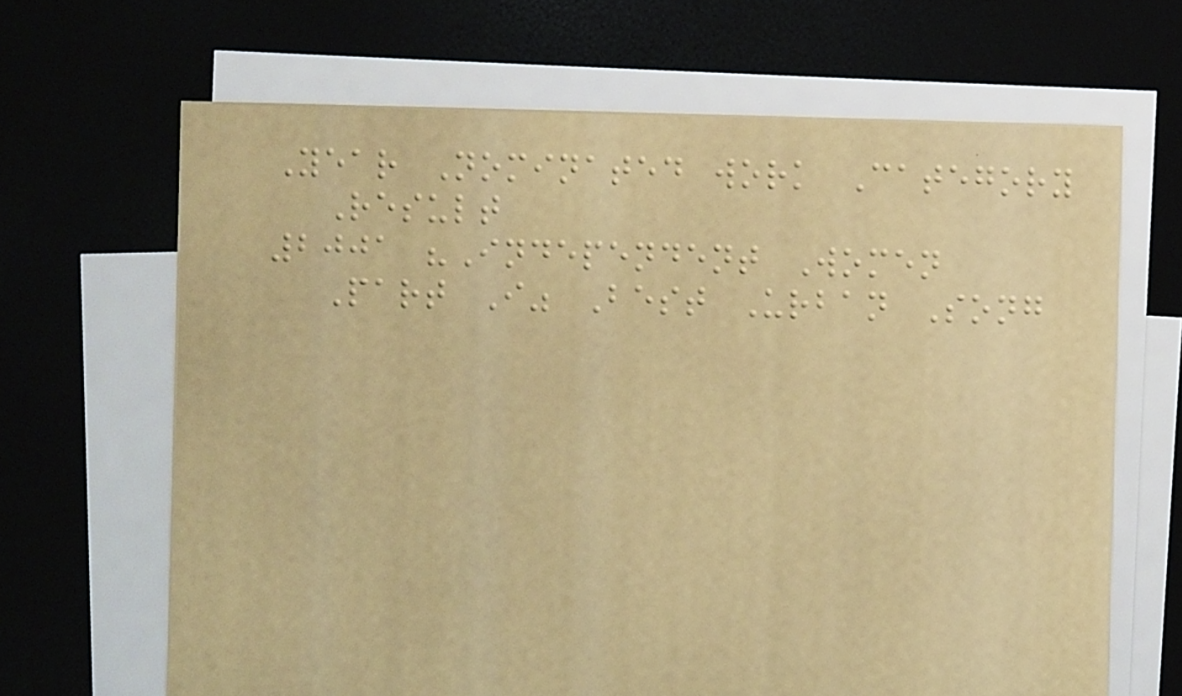Year Nominated work Category
Result
2001 "Independent Women
Part I" Best Urban Song
